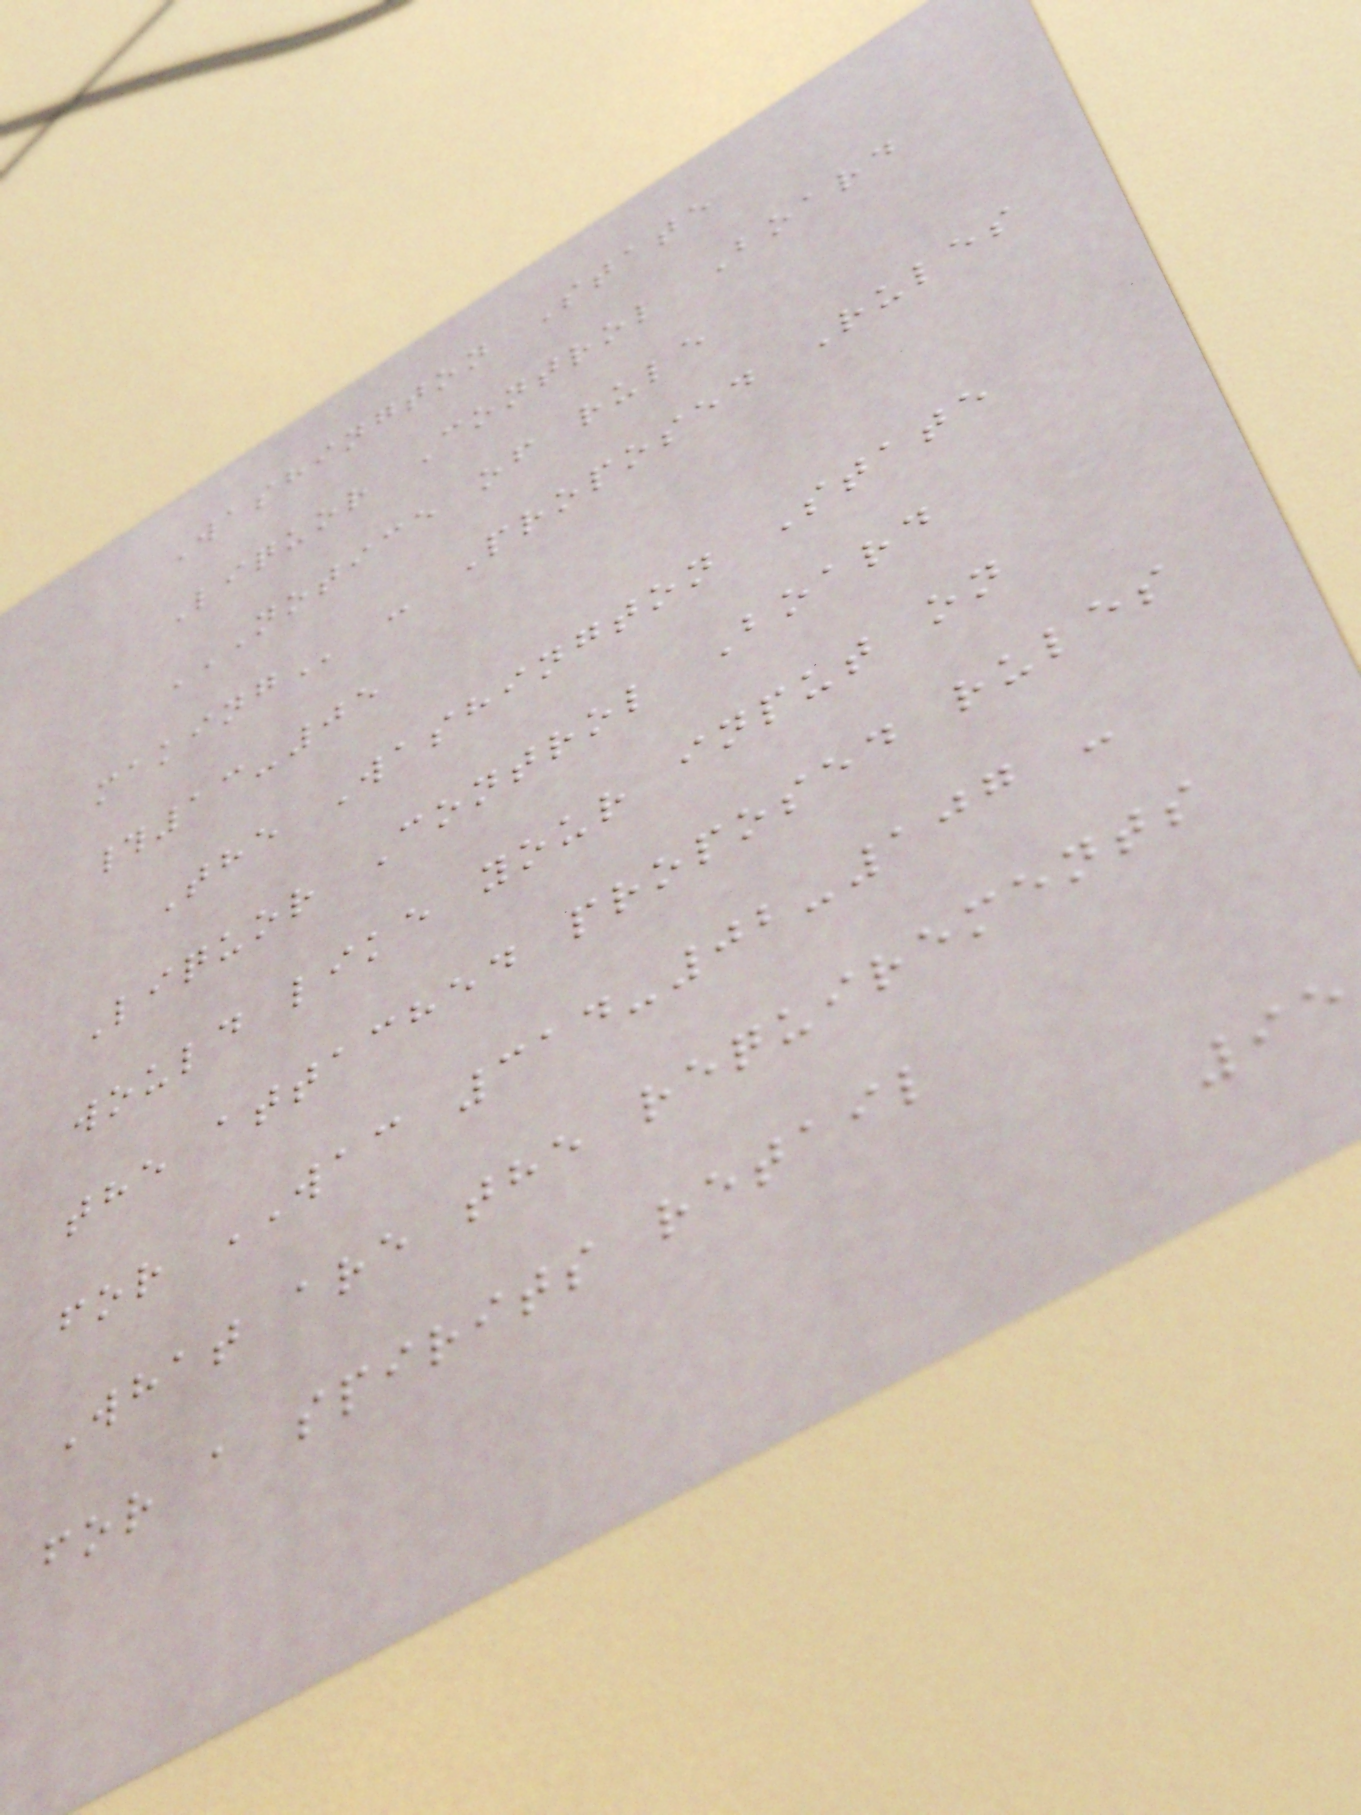Washington State
Liquor Control Board
NOTICE OF RULE
- Proposed Rules
#13-05
The Washington State
Liquor Control Board
would like your input on
the attached proposed rules
for WAC 314-02-107 -
What are the requirements
for a spirits retail
95
